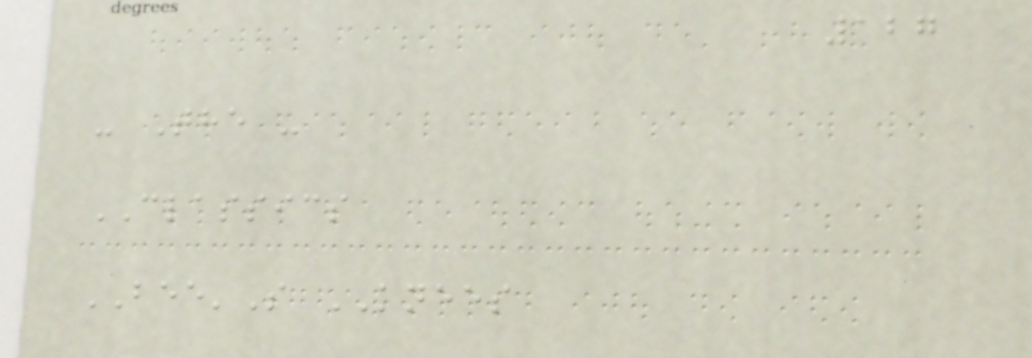127
- The -
CLASSICS
BEE'S KNEES
